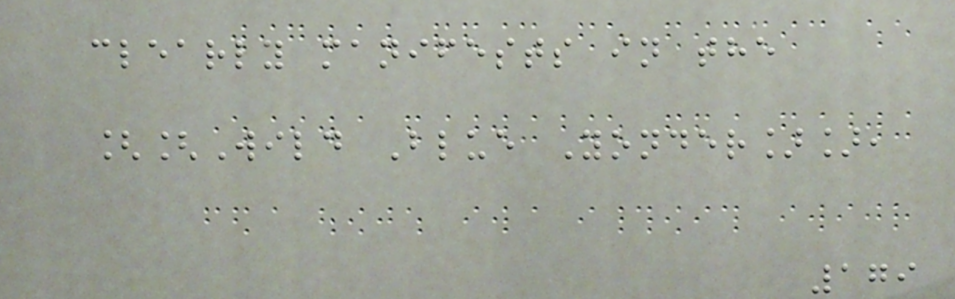clearly manifests in the
[[Wild Blue Yonder]],
179
